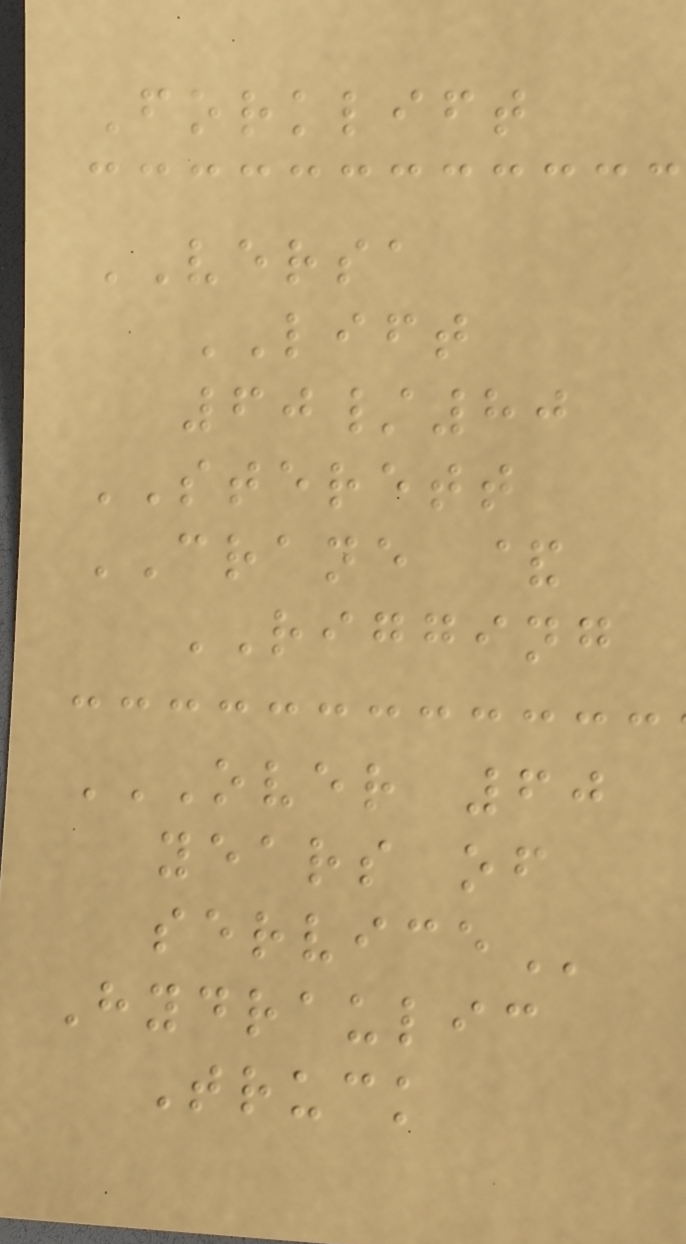Forklift
VERSA
LIFT
60/80
STERETT
CRANE &
RIGGING
OVER 60
YEARS OF
SERVICE
Hydraulic
Truck
